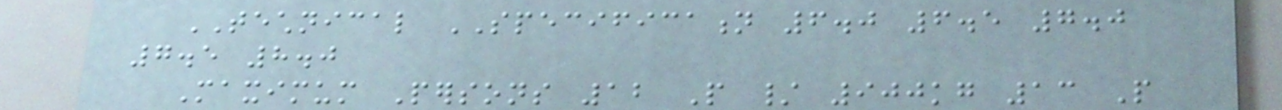TECHNICAL SPECIFICATION 6.0 6.5 7.0
7.5 8.0
Maximum Persons 12 People / 900kg 13 People
